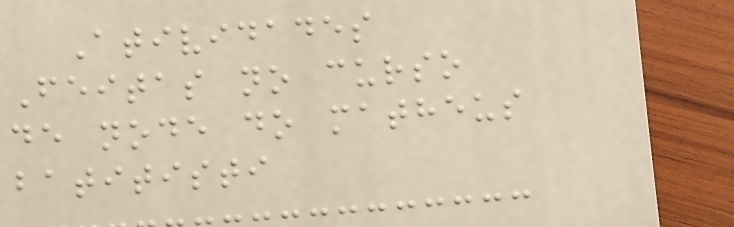Atividades
Feitas no curso
de node do matheus
batitisti
